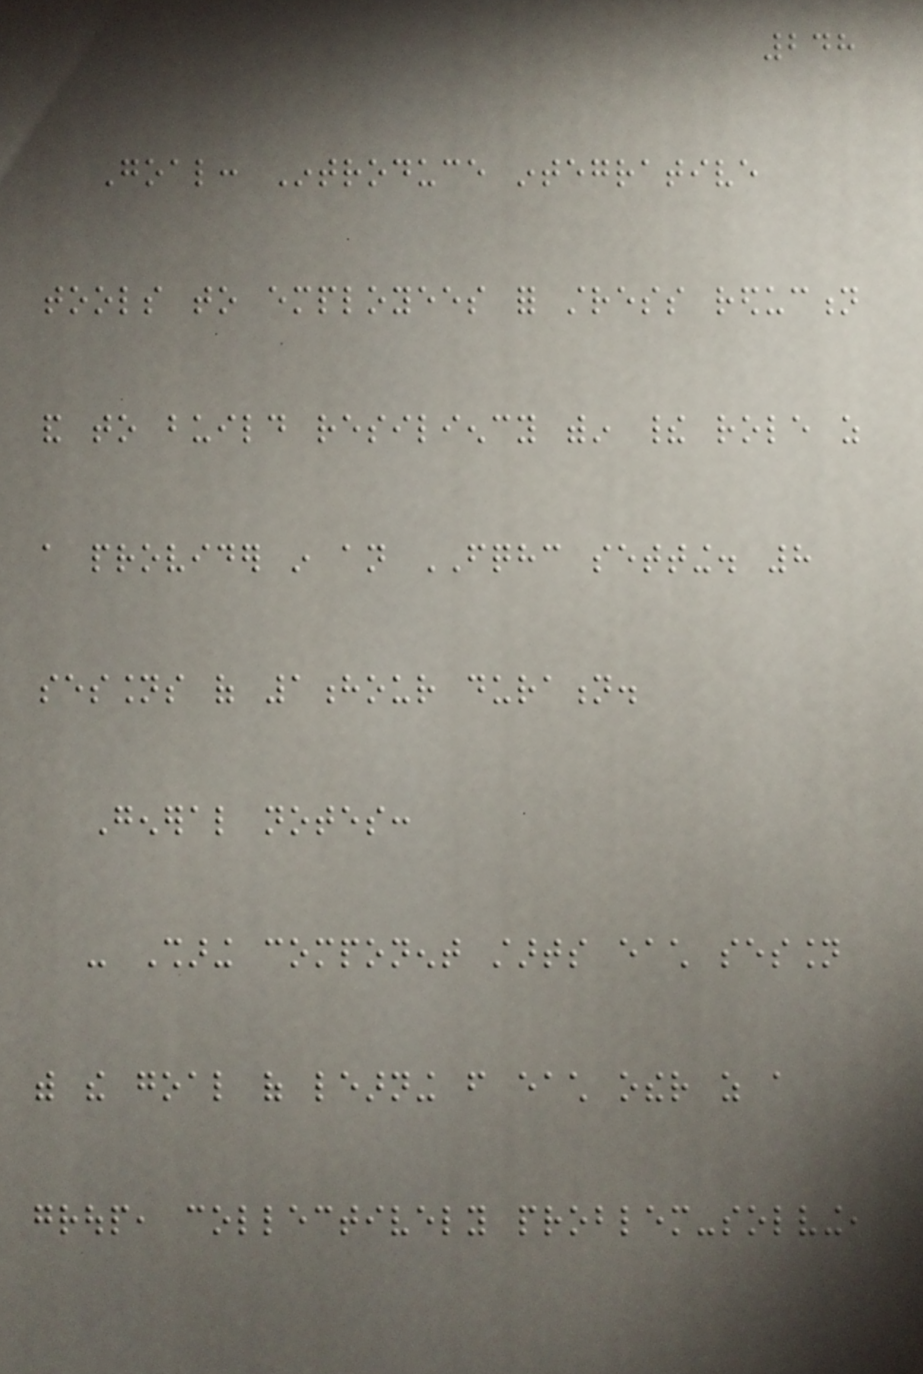248
Goal: Introduce integrative
tools to employees for stress reduction
and to build resiliency within their role as
a provider in an FQHC setting. 8
sessions of 1hour duration.
General notes:
- Sharing component starts each session
with the goal of learning from each other as a
group, collectively problem-solving,
